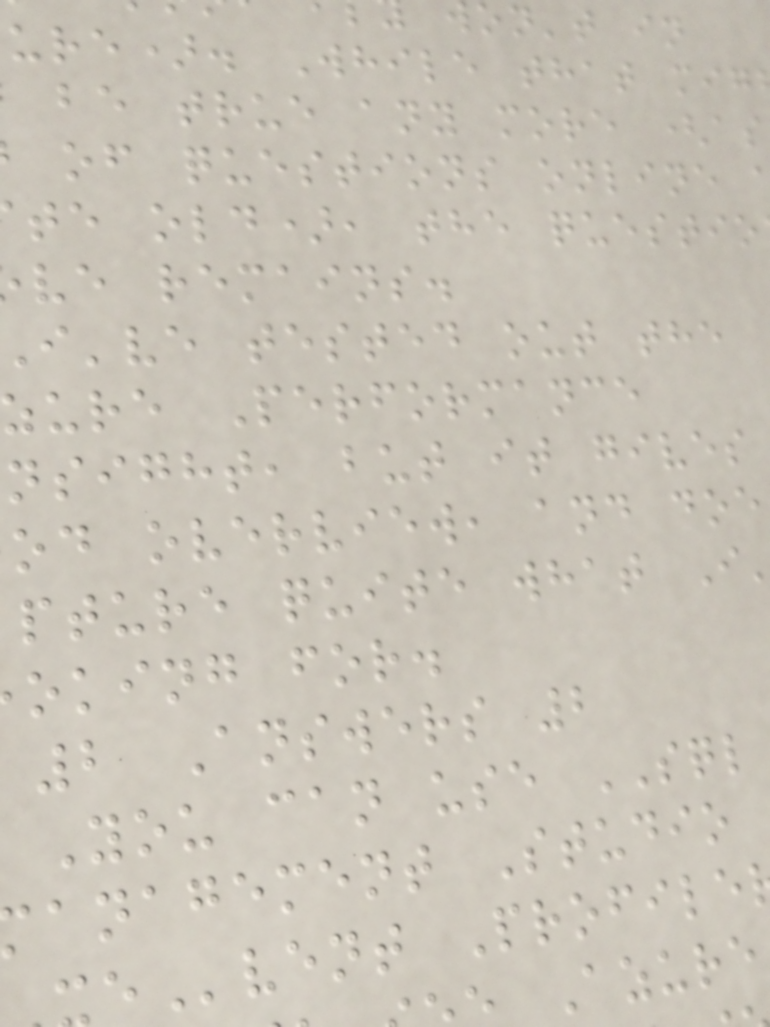on't in
ure). While that mig
be true any more (as
of questions online
te old), the questio
ve remains.
i've tested out the
zure Performance
nsight, but it gives
od overview, and doe
pture quite what I
oking for.
2 Answers 2
You can use SQL
anagement Studio
vent Profile
